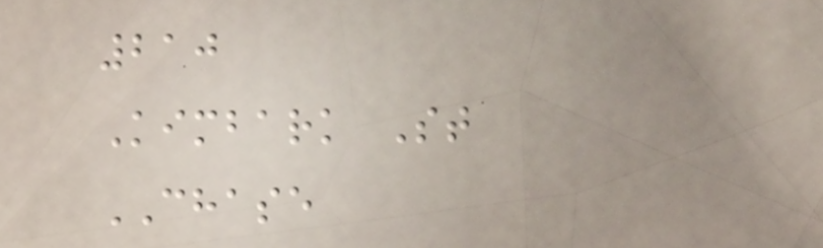210
Kimbark St
CHASE
